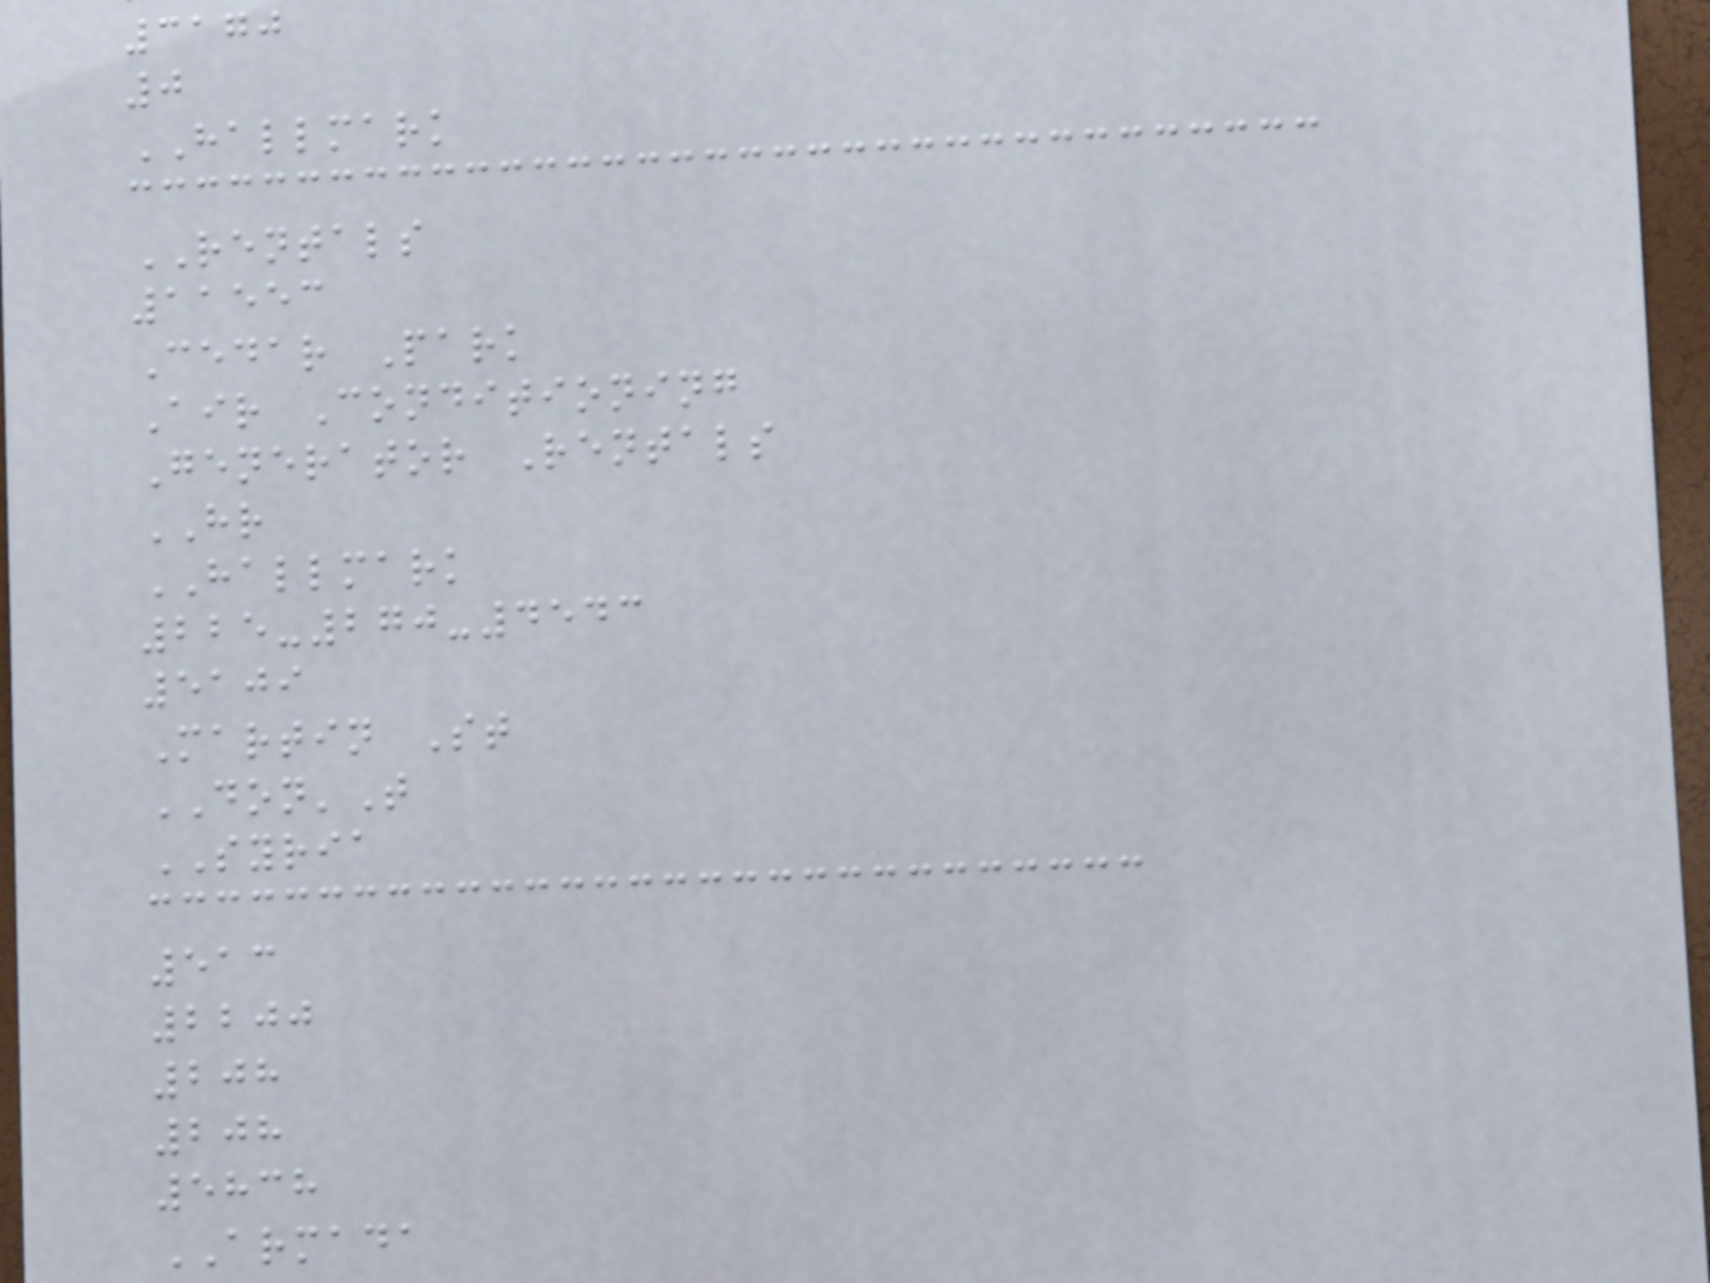3170
0
HALLMARK
RENTALS
11553
Cedar Park
Air Conditioning
Generator Rentals
HR
HALLMARK
225-270-4543
5109
Martin St
DON'T
SYRIA
513
2200
208
208
5838
ARMADA
